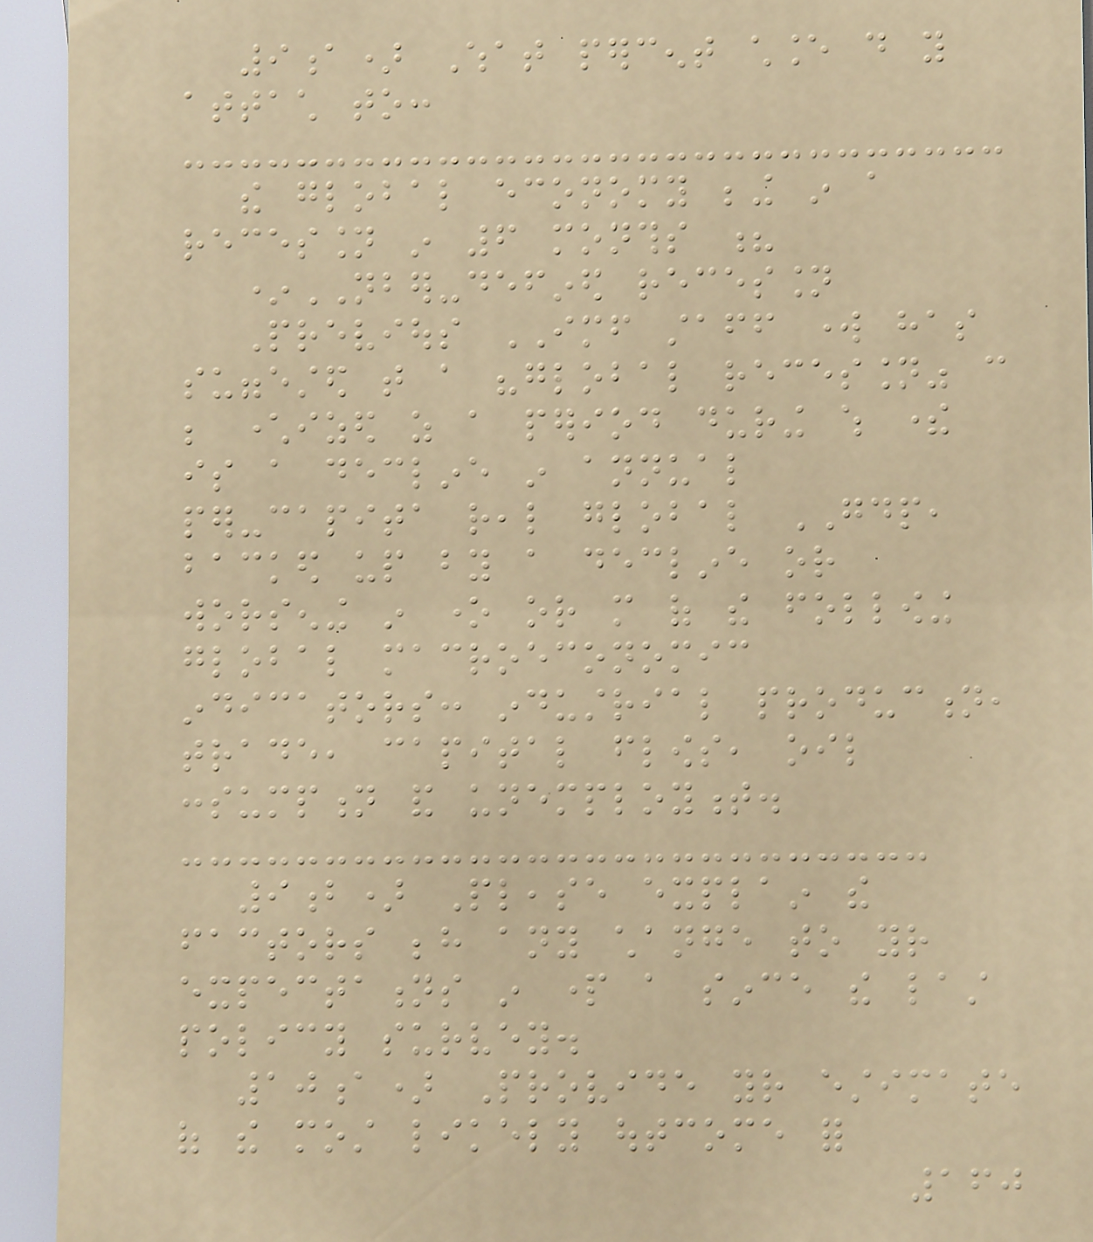9a) What percent chance do you
attach to:
the global economy being in a
recession in 6 months ?
*NBER-defined recession
Previous IMF staff work has
suggested that a "global recession" can
be characterized as a period during which there
is a decline in annual
per-capita real global GDP,
backed up by a decline or
worsening in one or more of the following
global macroeconomic
indicators: industrial production,
trade, capital flows, oil
consumption and unemployment.
9b) Please explain the
factors behind any change to your
expectations in part a since the last
policy survey.
10a) Provide your estimate
of the most likely outcome for
160
